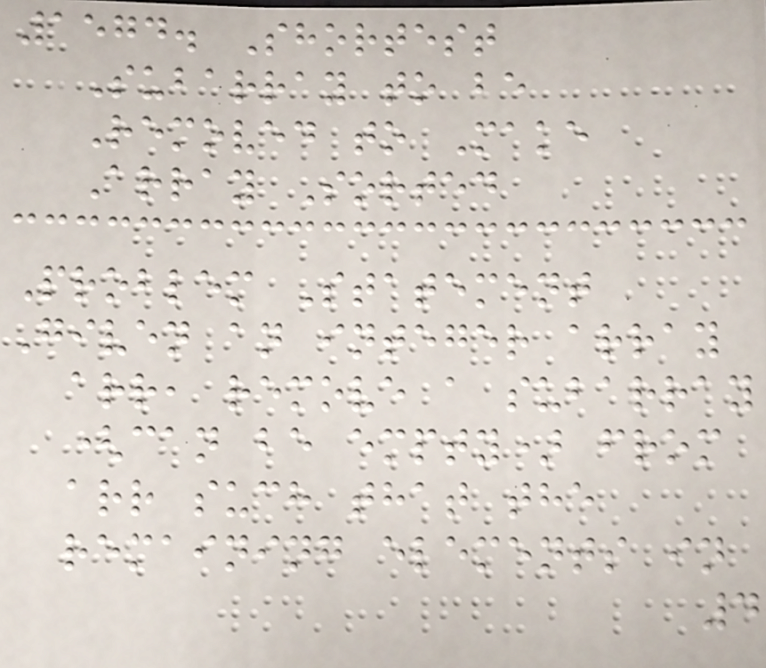1574. Shortest
Subarray to be
Removed to Make
Array Sorted
Problem Statement
Given an integer array
arr, remove a subarray
(can be empty) from
arr such that the
remaining elements in
4
